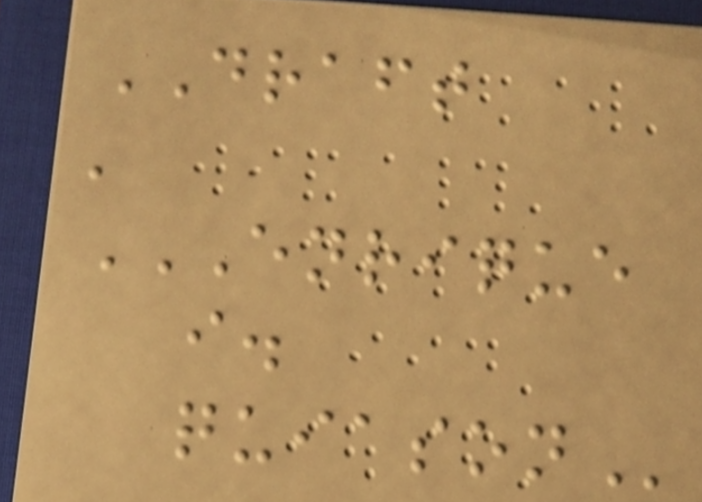DRAFT
'
ENRIQUE
I.
QUIASON
